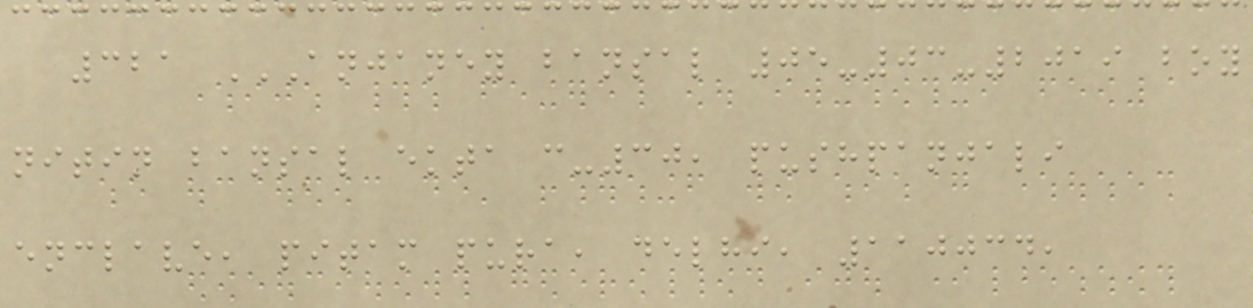321 ANJANEY BANSAL 05-03-2019 BOY
NITIN BANSAL EKTA C-30, PUSHPANJALI
ENCLAVE, PITAM PURA, DELHI, 110034,
